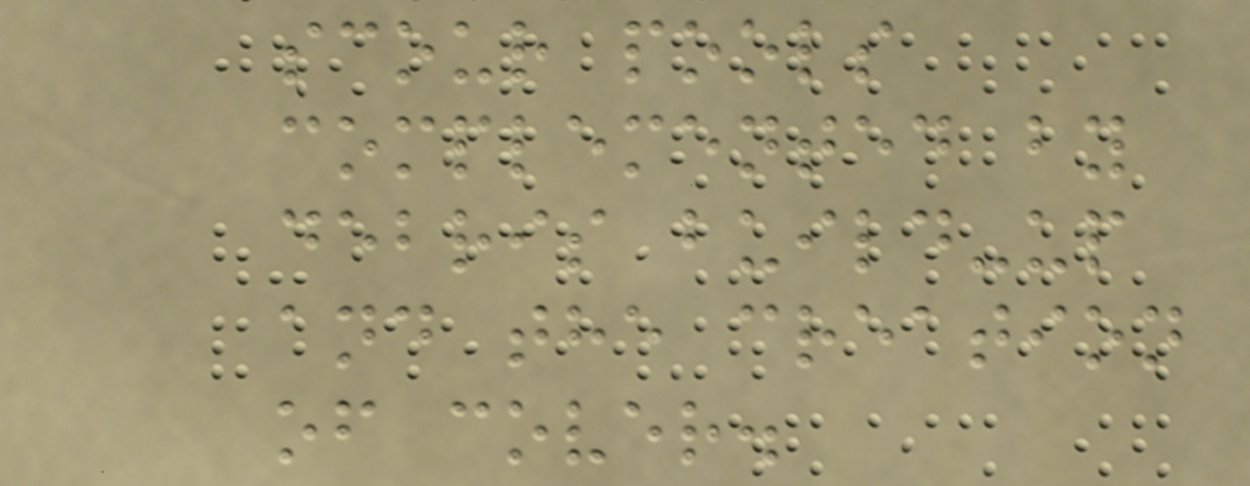scour pools
complemented by
debris build-up
and the creation
of cover.
